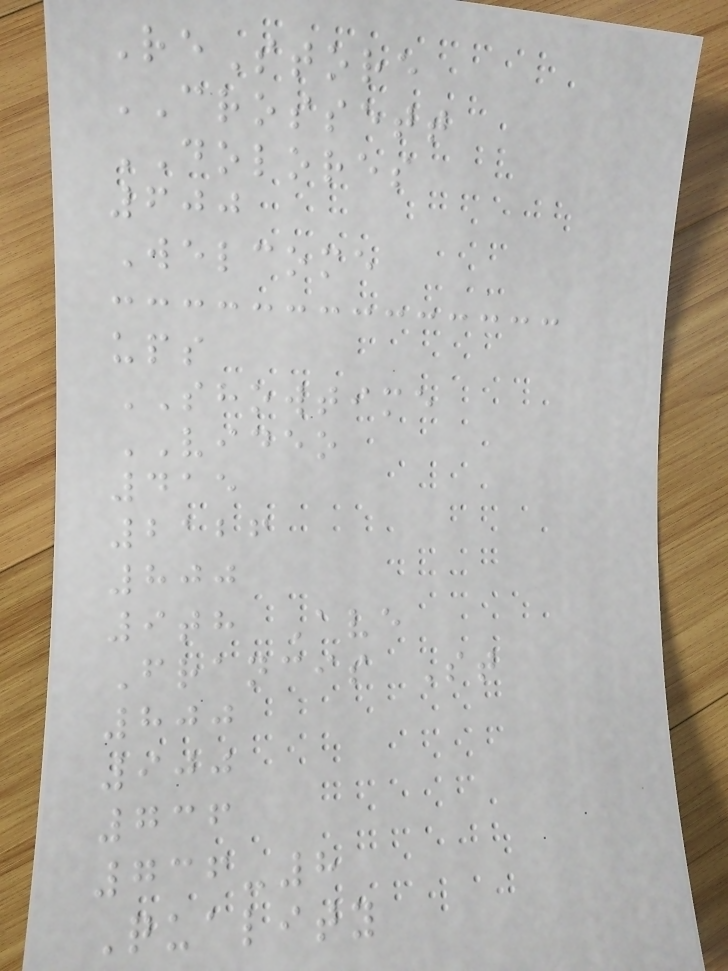ReStore
CROSSETT
DOLORES
600
Welcome
ups
SHOWTIME
VIDEO
415
2126
800
9th Ave
Francis St
800
900
736
736-8
Quality
